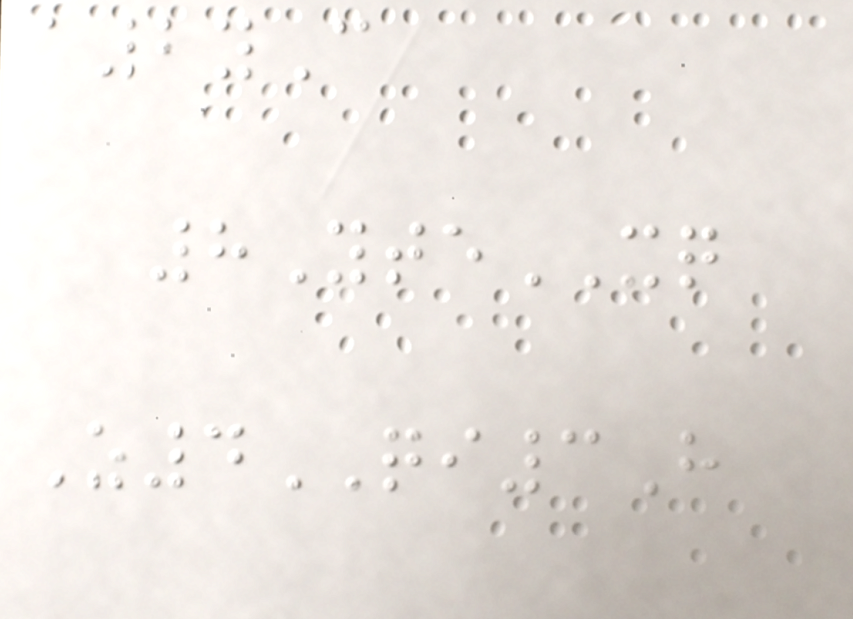a2yC
8YteXQ
Z4QI3H
